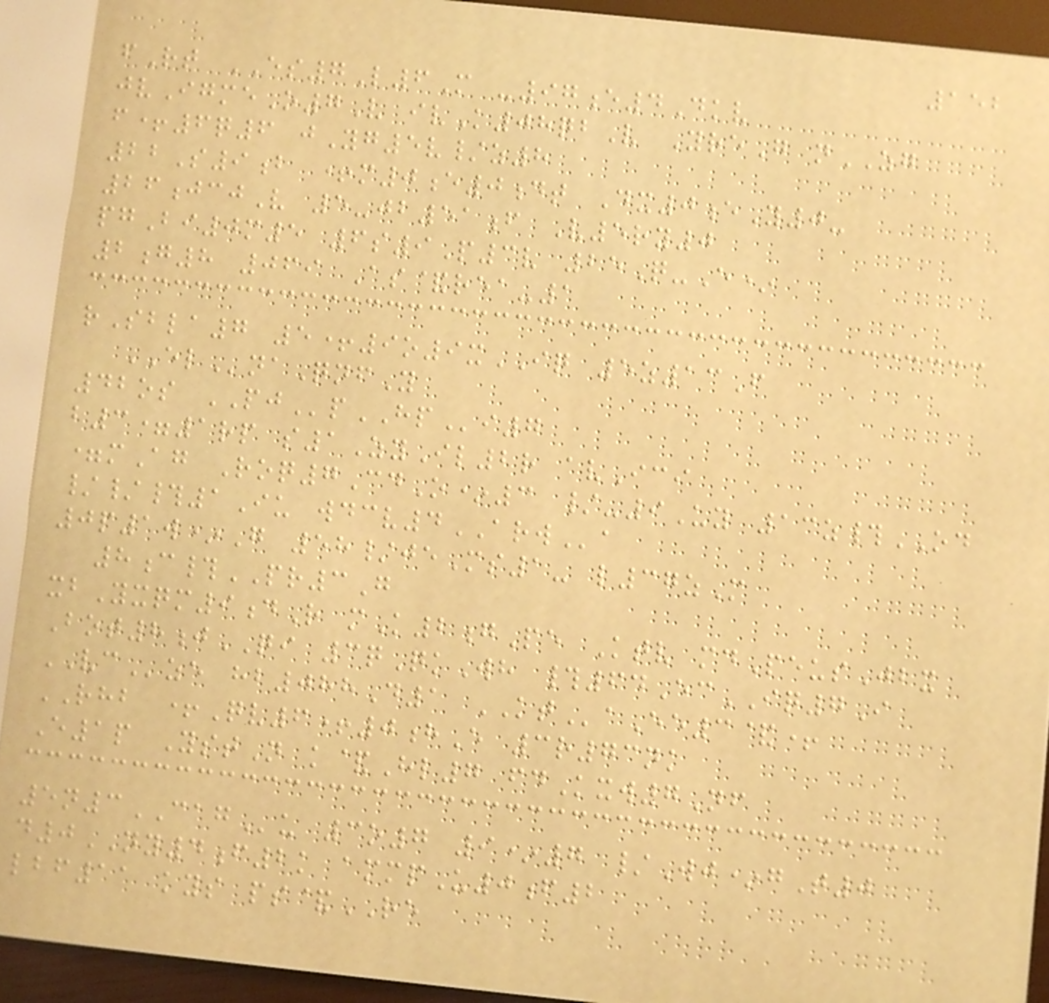152
fRt ES7L6M -97e4Dkv
jvIgmeO7V ivK08qbV YreG nZG
f+6q6 jYg5v/z8
22S9b +m0e0dt Dx0eY0-
26jcjV 5-jb51f V5ry0
pgBi0m5 6s9P3v 25Q-E*
2g8 069 As&rea-1
rSbla7 5+9o9xIQ 5z13F
ELnaQnfY
42os PJpHPi7
b3=1rp s1ZyIl2r avIci
=mAg Roq7CdO*3 /-9Uy 13z#OD
//#1Iu wdcv4ARWa
0p1w*G 58/jeMs1- l37zM
8c#PR3G
xbYxqm9dR mK2gPe Ktv mdPeusJbx
Bot8jQI 3qQkWh #64EcIQ7I
VCze hb088D1 KTaEe3&+
RHB +Qv6+0hE 3r73nk
E1p YstN k&Hl7 fdKxw7Nf
5n3CAGu 3o7 9*7 /Wj*gT0
d0NY4f2k ammpU0f2
lbf11 kys ps&RE
